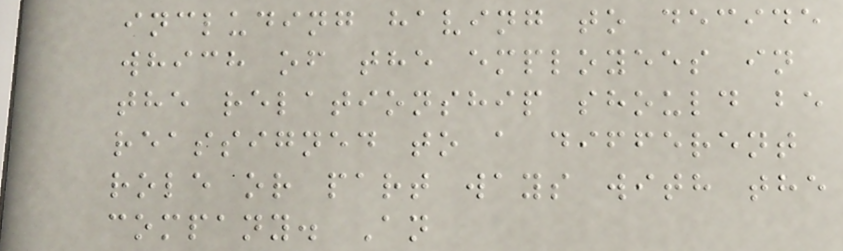including having to decide
which of the employees in
the relationship should be
reassigned to a different
role or part ways with the
company. An
